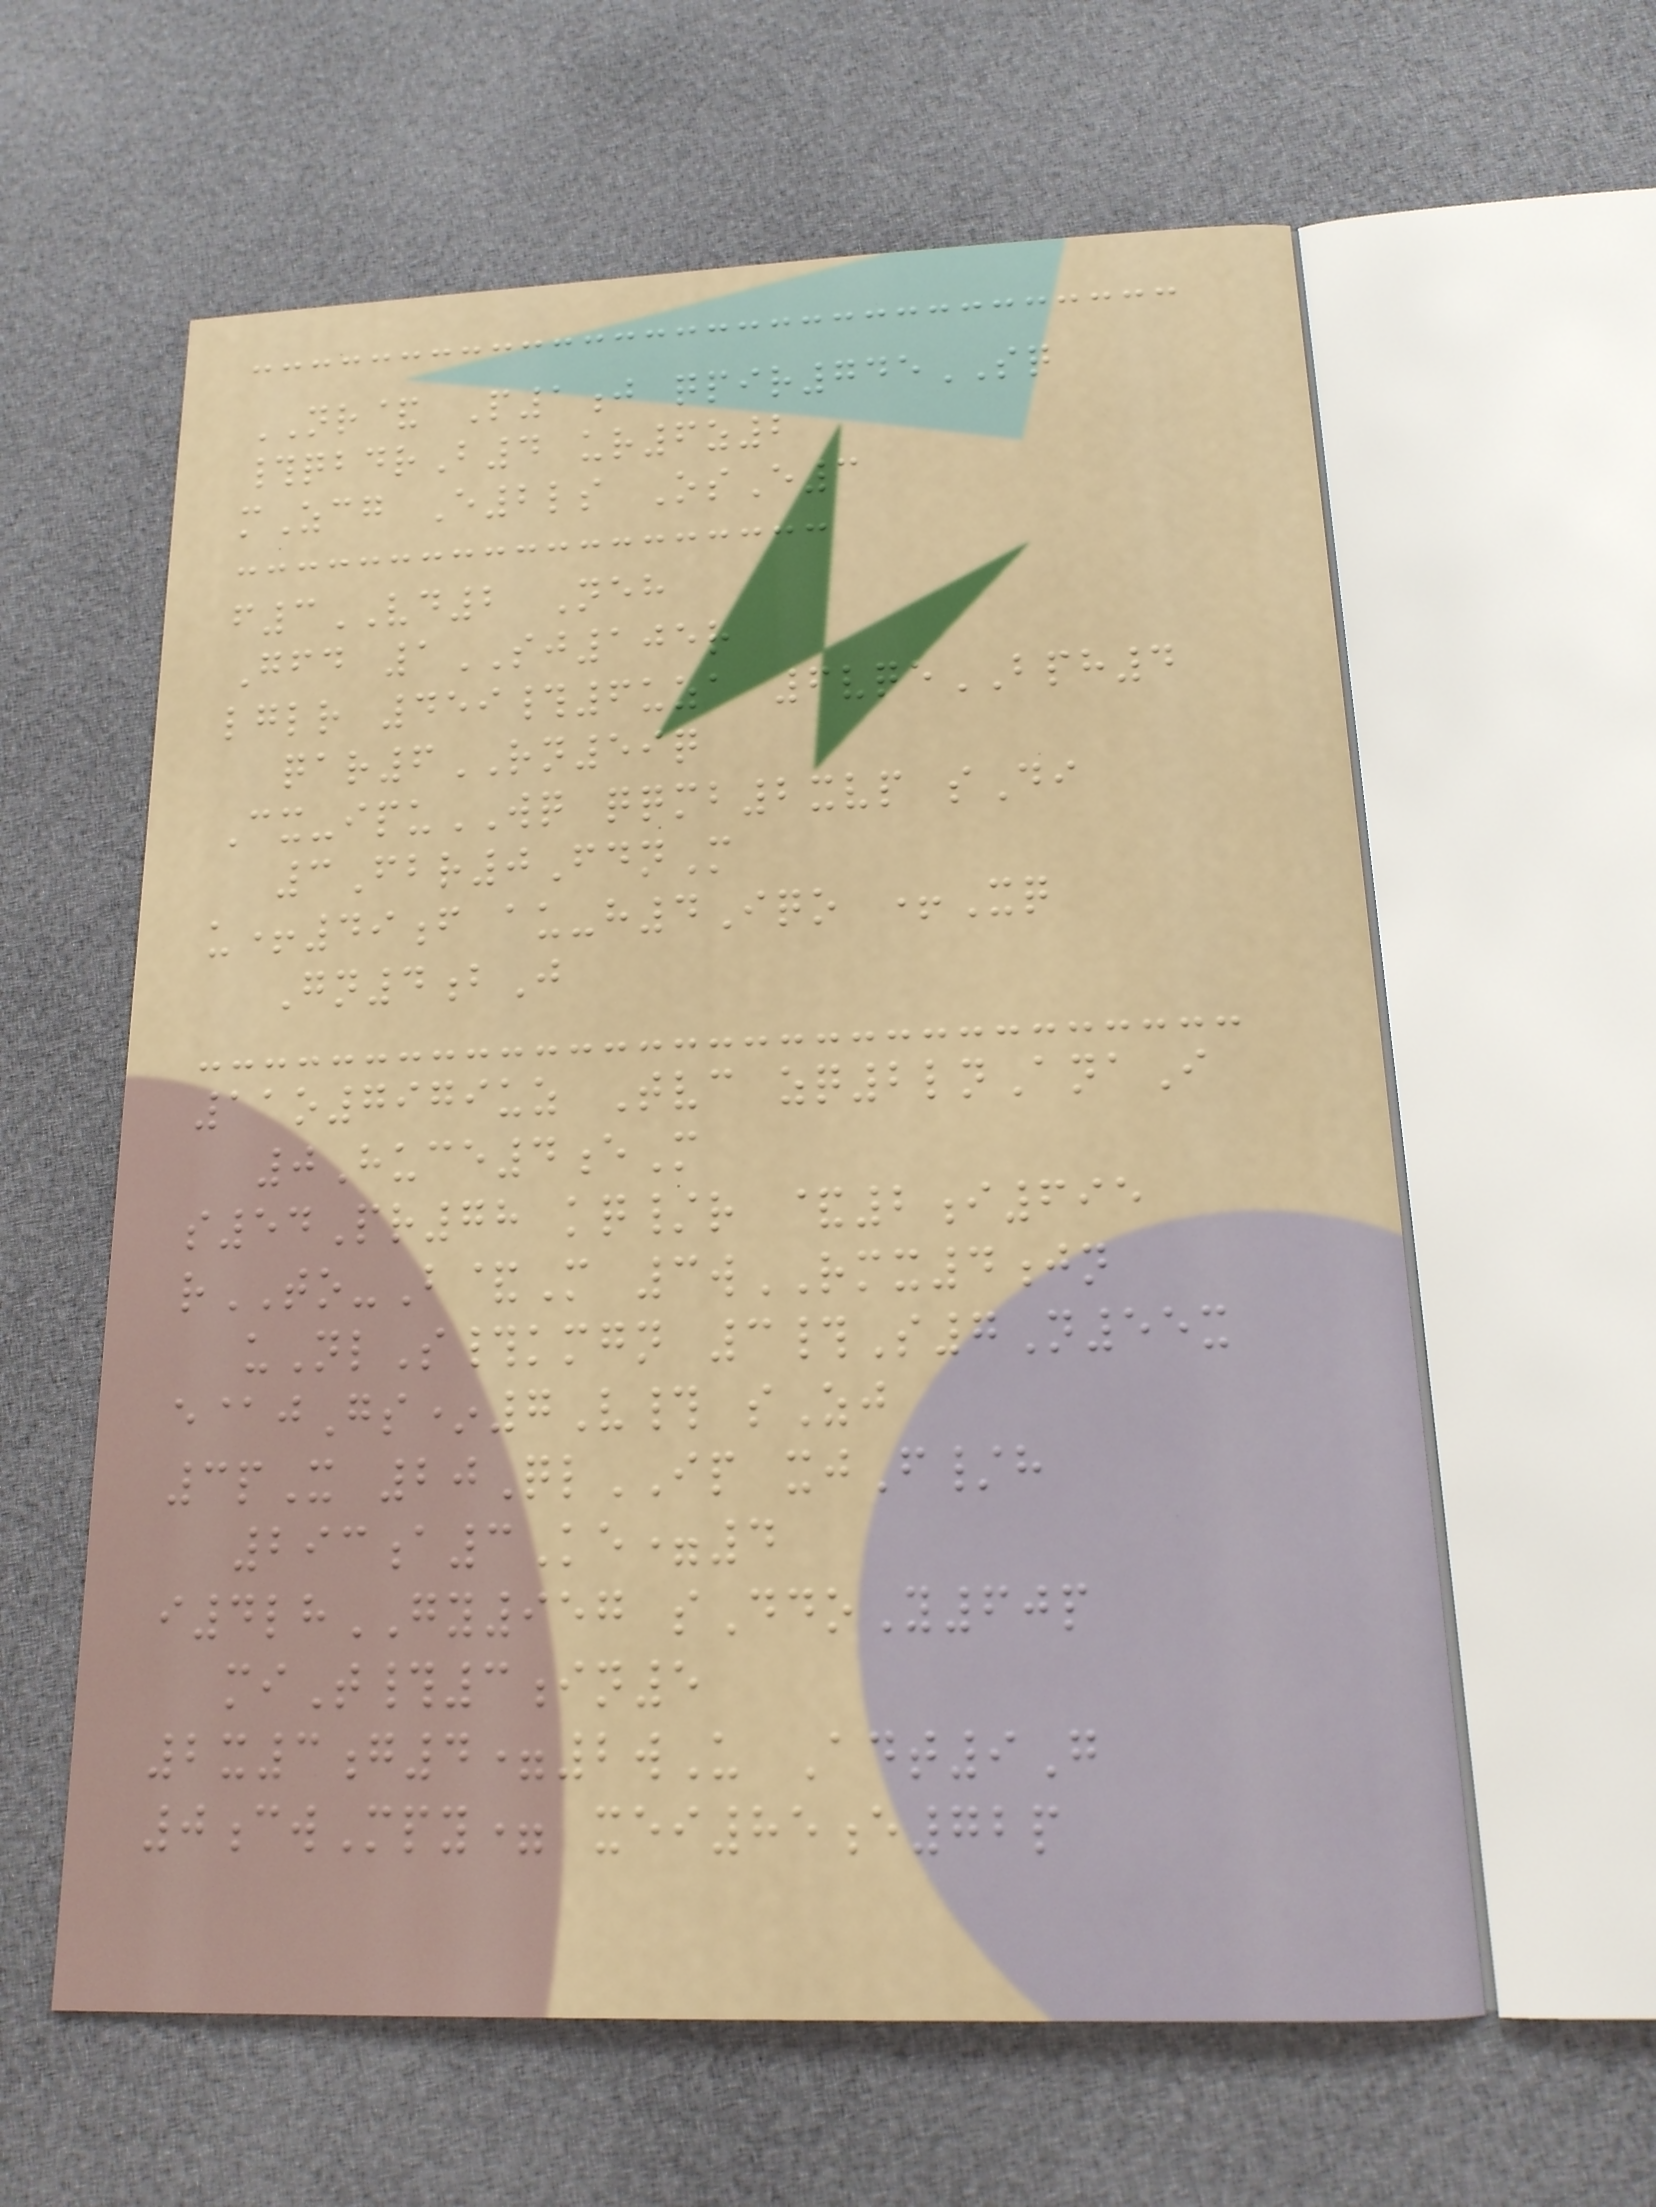NR& P1j qpir745SQ
#qbdrB4 ur6z2
mZcg E2ls OsE3
f3VD2 Neh
Gfd 1SJ105r
lglr 459#6uza 6vqeBPH4
qar6RN59q
Cx-ipuWQ qqmb2xvp sDi
3Fbr0FdnM
u+49f au-h4Iqo +Xq
Gn4bJ
11o7979uz Tvc zq2lnAnaI
0Huce4eM
s54Pr78 kq/r &2i695
rTO-B&M 3wRMX4jn
uNlS#kmgn 3#S7N55x
e@jGs*7V# sZj
3pX 20QlIP xjF/h
293a3Ke=4
i4lhGY957 sDdoY60p
miT#3in5
2x3g4=2wU Adt9G
0cwMpy= xei85e72p
